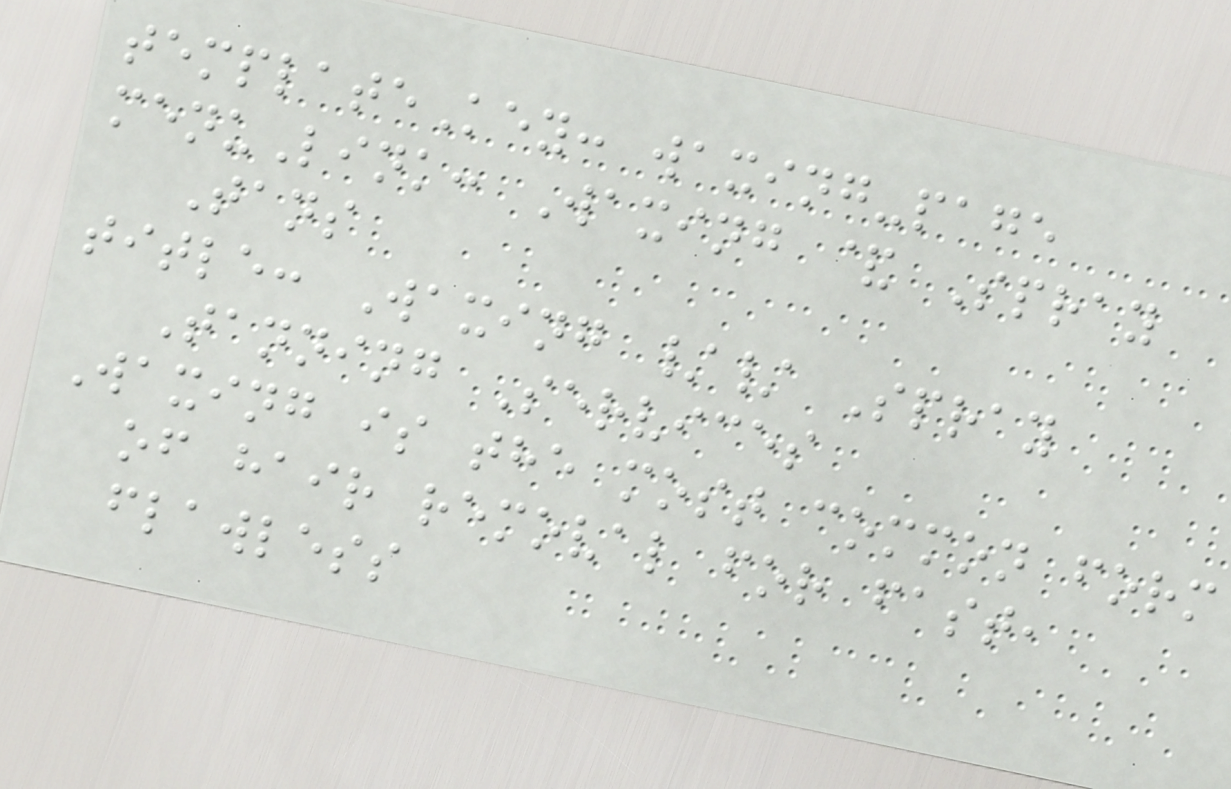templateKey: waxing-page
menuLink: Waxing & Spray
Tans
title: Waxing // Spray
Tanning Services
Waxing is the most common form
of hair removal for fast,
flawless
